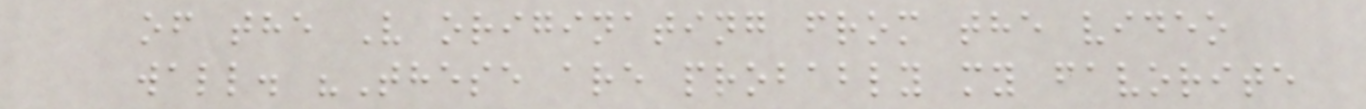of the V originating from the video
wall. "These are probably my favorite
